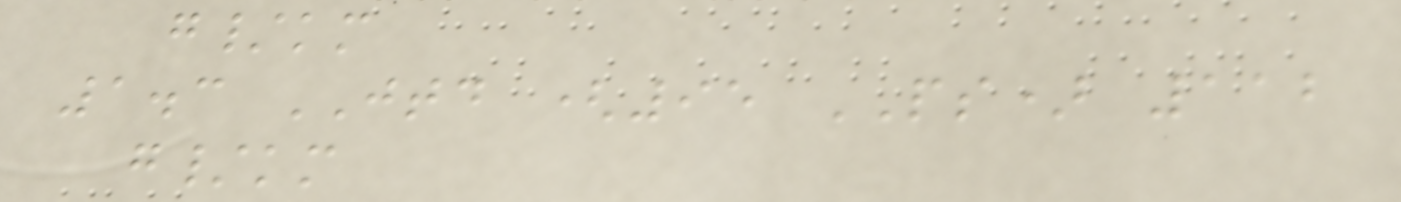g/km
1.3 JTD (95 PS) 112
g/km
